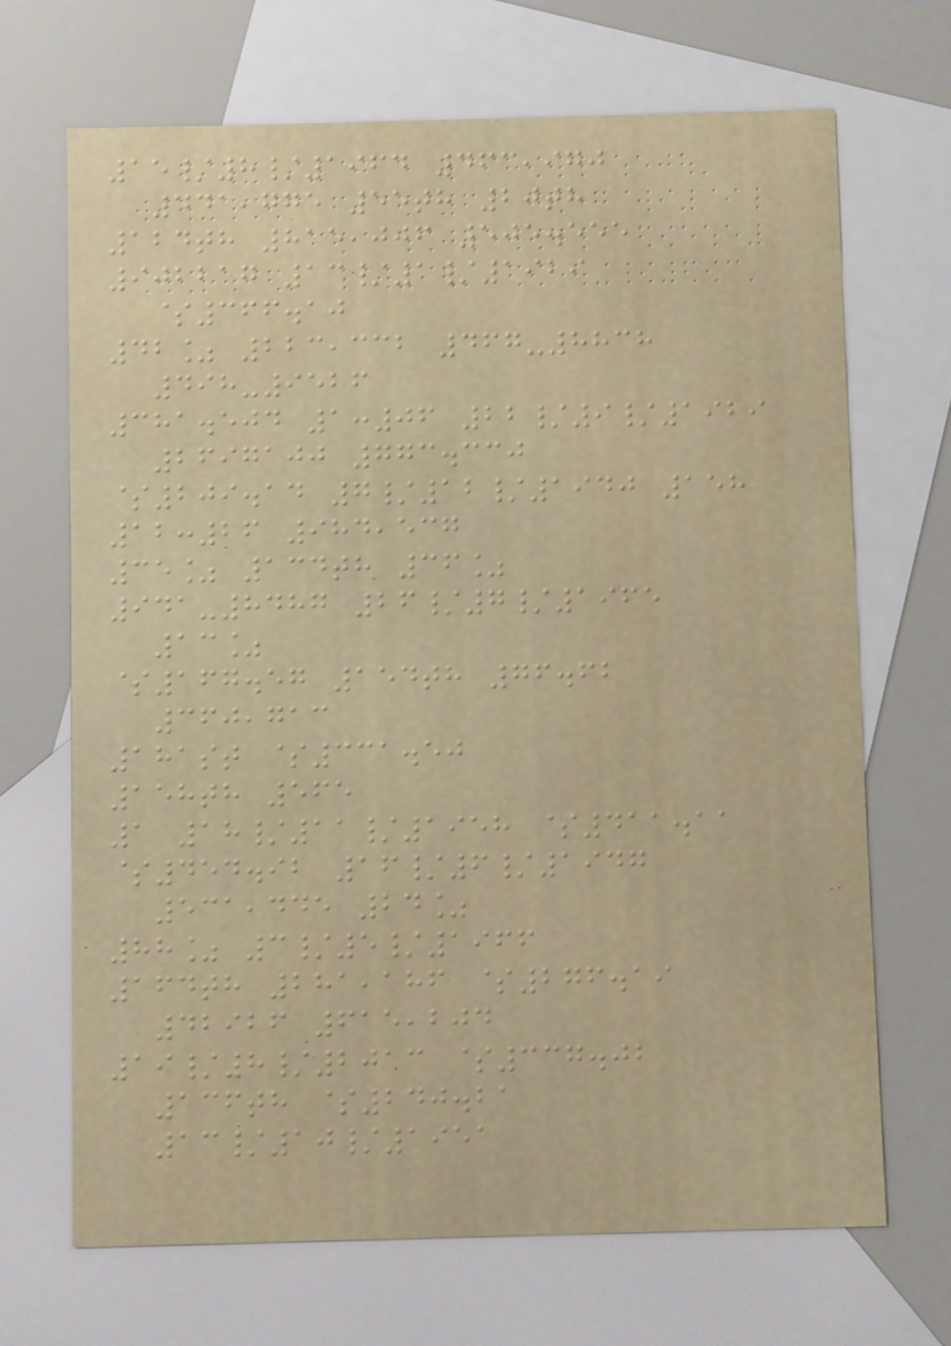15/8/1964 463,970
441,775 55th 20th
124th 815,006 505.555
902217 13/1/1929
$366.10
42% 223,332 467-8838
498-9526
381.504 1:06 22/9/1929
2697100 773.330
$209.14 7/12/1940 158
12:26 984,537
35% 134th 36%
941-8487 26/7/1965
13%
$167.57 154th 76.62
360,713
181st $331.50
158th 565
1 18/11/1958 $411.11
$454.92 16/6/1947
531,445 24%
88% 3/5/1966
164th 281,186 $276.19
42926 615,204
19/8/2013 $337.02
136th $240.21
13/10/1951
